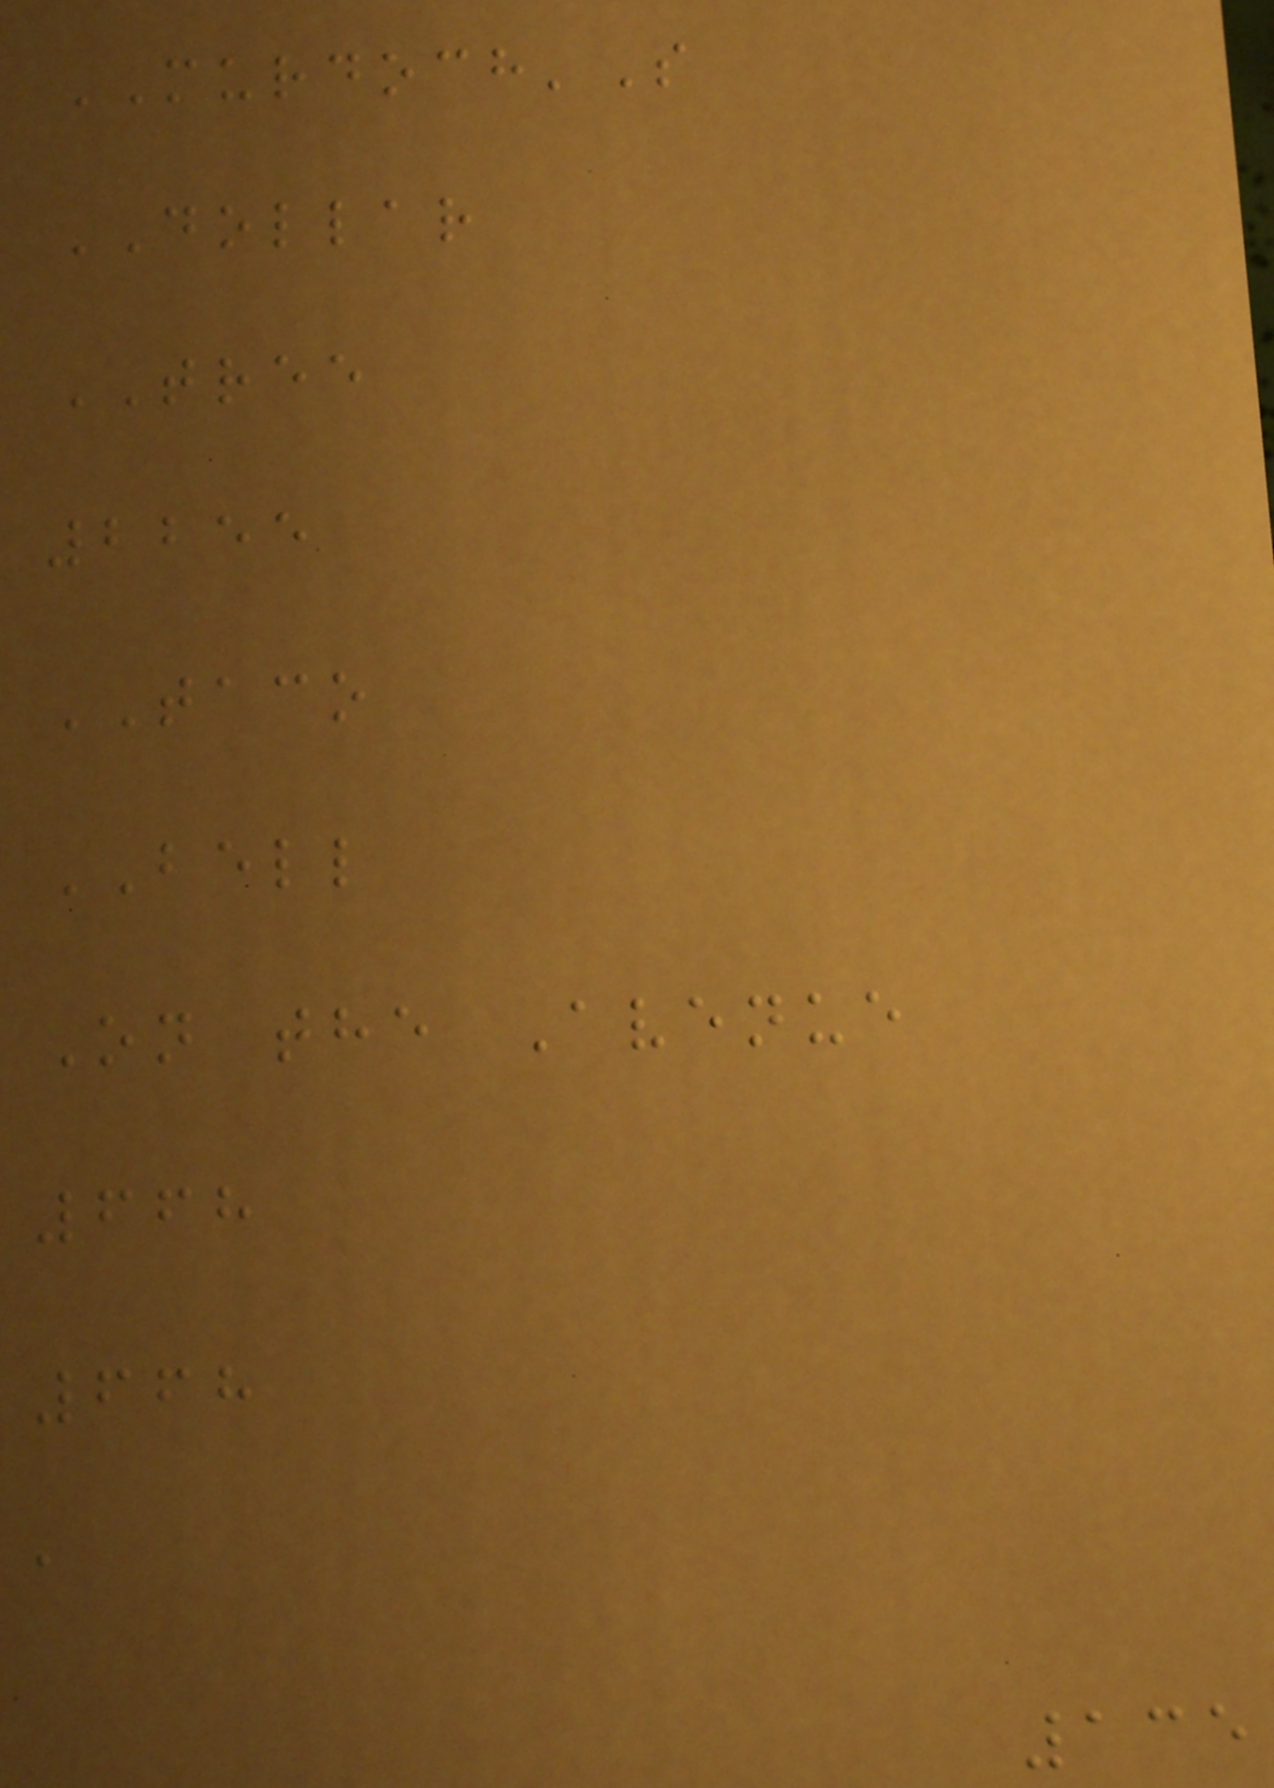MURDOCH'S
DOLLAR
TREE
2255
TACO
BELL
On the Avenue
668
668
a
135
